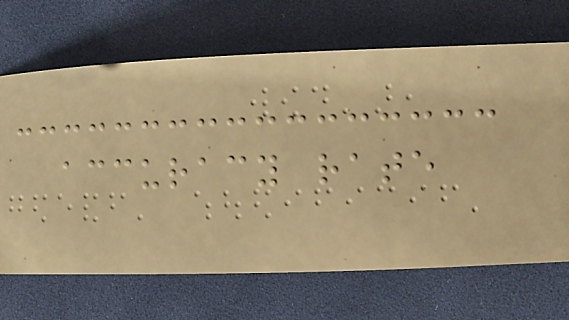accuracy rate
